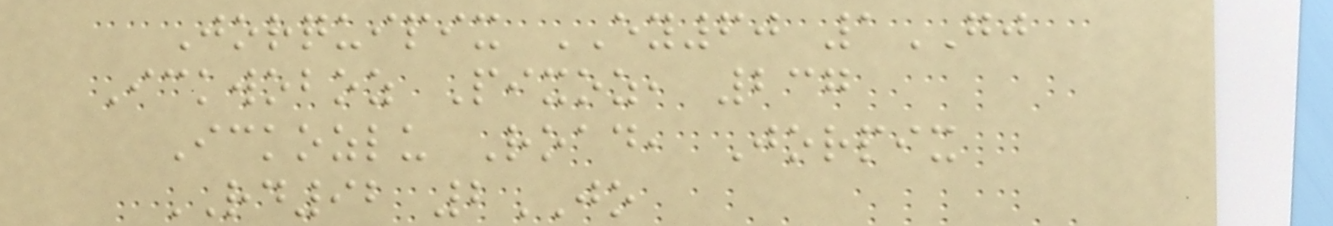Jorquipix EY60 1GJ
Ickwoboz Pixoz, 237
Ickozlu Road, Jorpix
RD92 2JO
